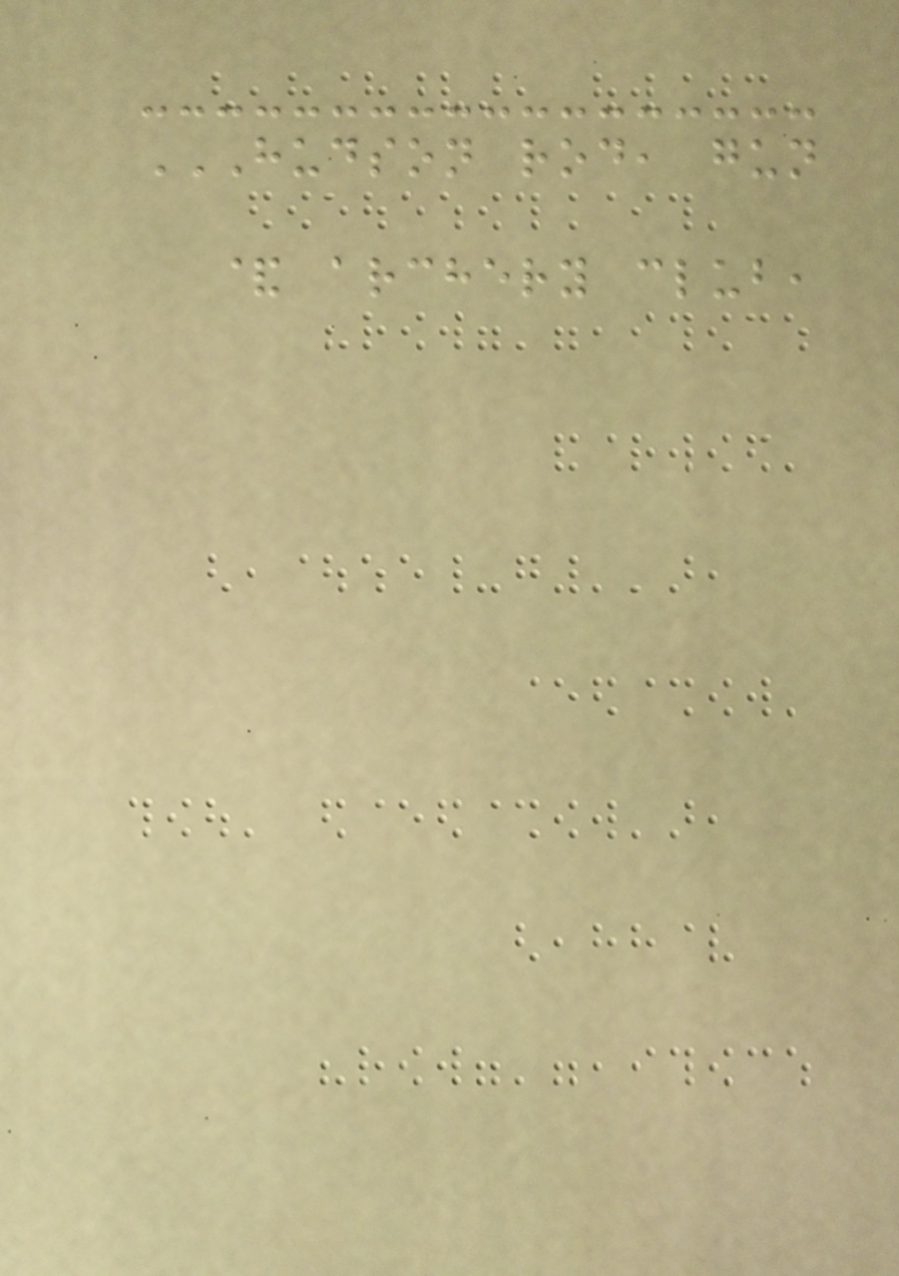HUDSON ROD, GUN
& ARCHERY CLUB,
